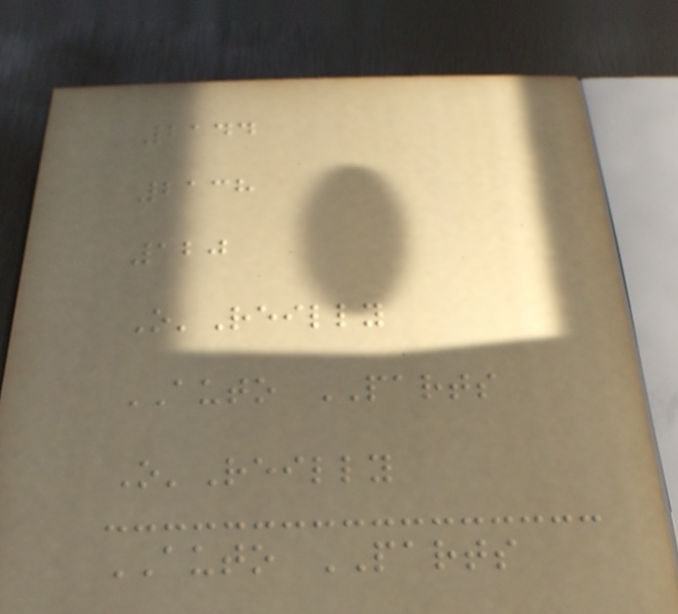2144
2138
120
O'Reilly
AUTO PARTS
O'Reilly
AUTO PARTS
